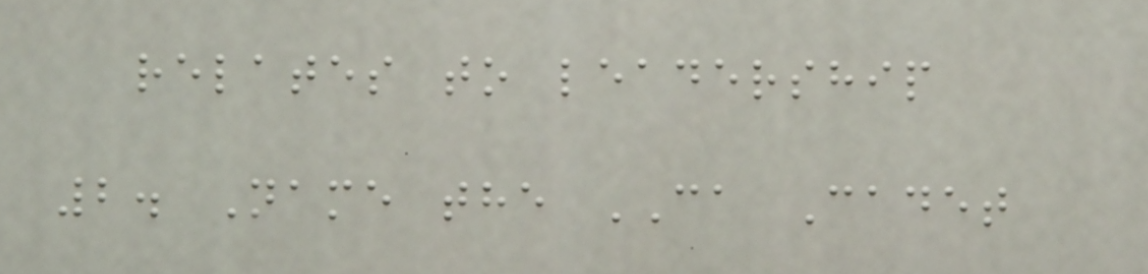relates to leadership
2. Name the CA Cadet
